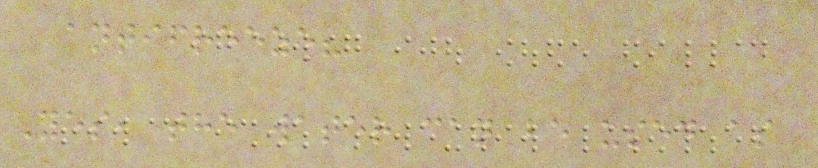antifreeze?
Yes, the water can be used as
